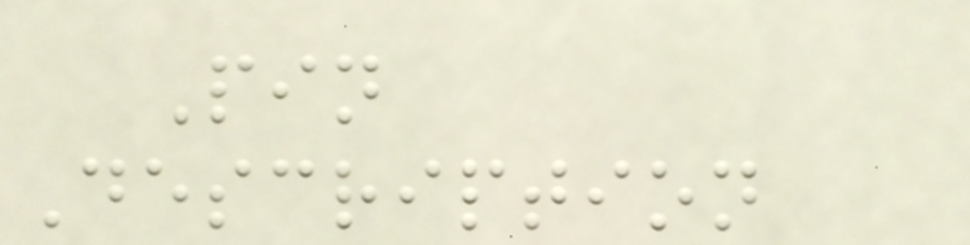Pin
Description
